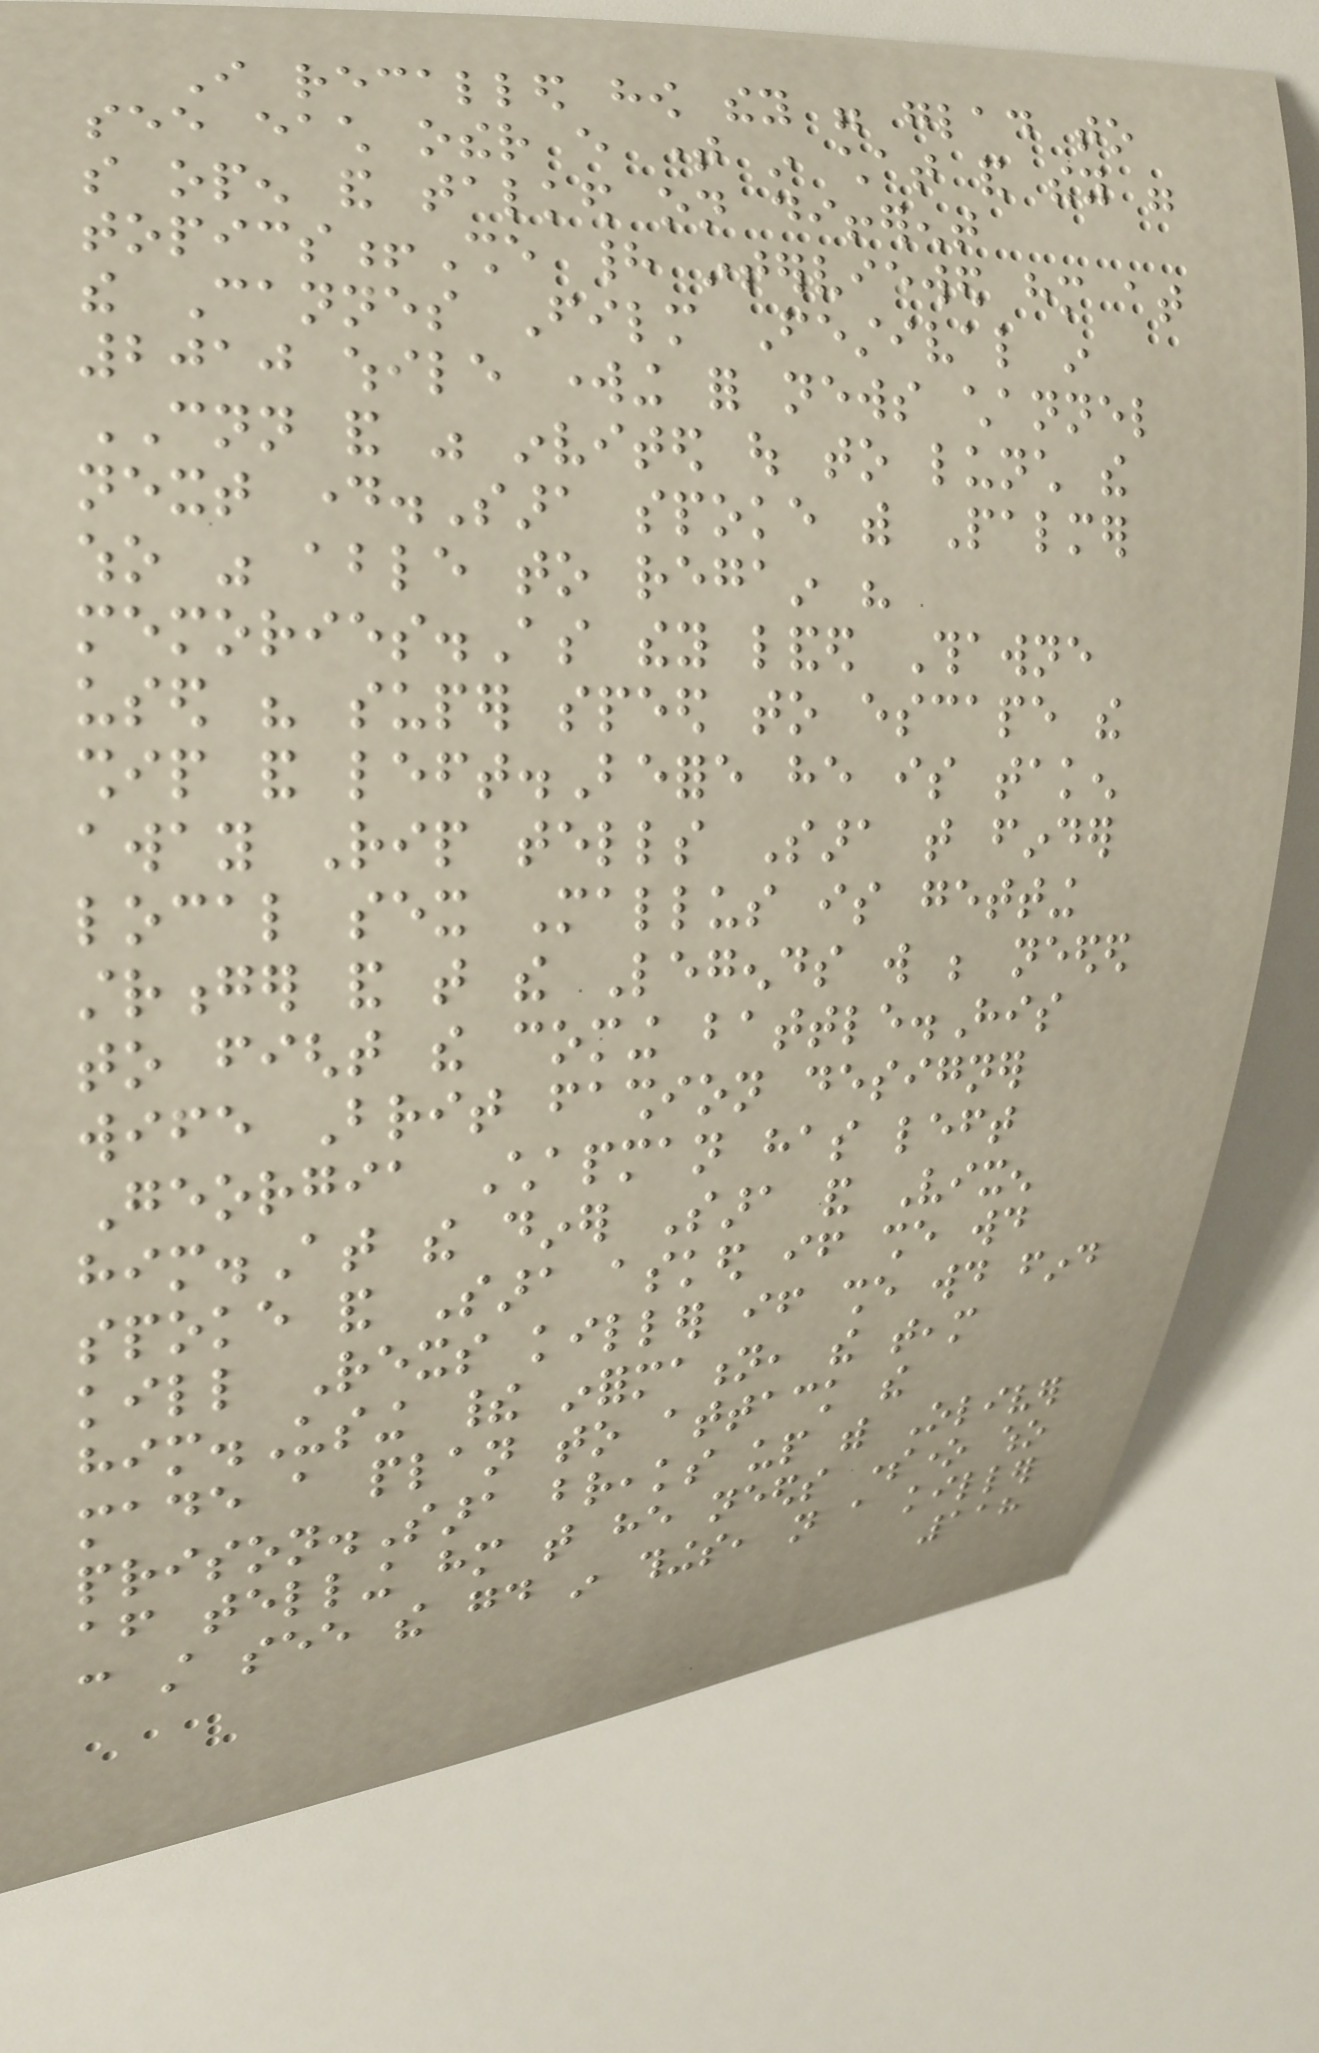I recalled how they were glad to
see each other every time in chat and they were
so open and talked on different
topics!She had interviewed him at
the Cannes Film Festival in
2010 while working for news channel
CNN and was invited out to lunch the
next day.Sara spoke with Palmer
who was able to regain his
memories.As they landed Thawne
used his super speed to escape the
ship and left.Before he is taken
away Rip tells Sara that finder
local sex Mallus is getting
stronger and that the Legends will be needed
to fight the coming battle.His
wife Brit fashion designer
Georgia Chapman has left
him.At the diner Sara and Vixen
spoke and Sara asked if she would
kill Rexs killer if she would find
him.Using their information, the team
made a plan to attack the
prison.Sara breaks up with Oliver
after telling him that he needs someone who
can still see the good in things, not a killer
118
